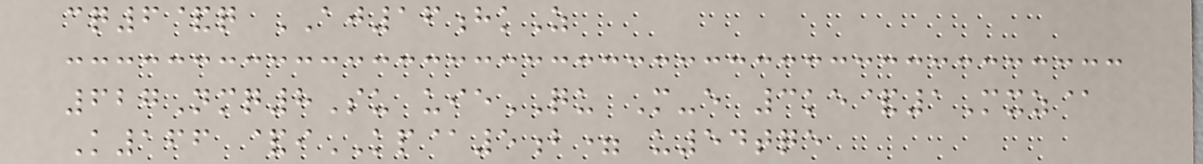cq6&q AJ16hkZ
627Nmq8Su uieQU M-e 3ke&1Mxz@
K166 &iKP@5b= u54tqe
